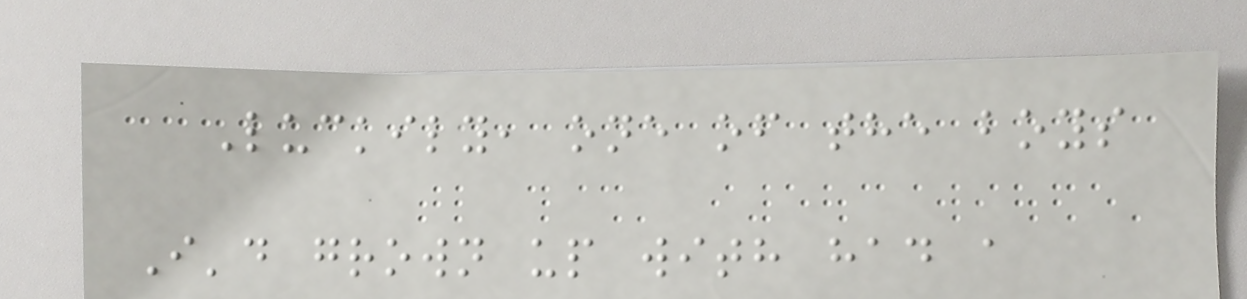Luckily, one of the boys
I'd grown up with had a
